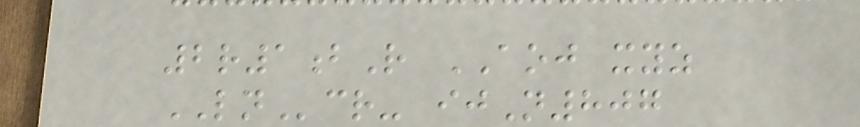2r1bR AOJ xyz
LNcr- ijN807
